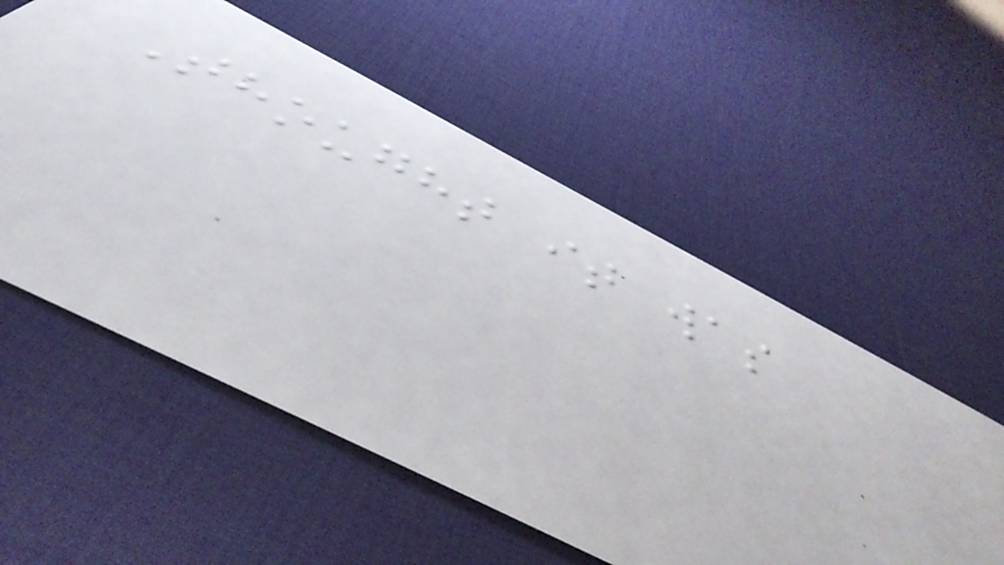Thought it was
